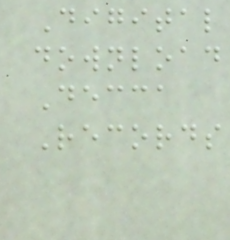Digital
download
Decca
Records
